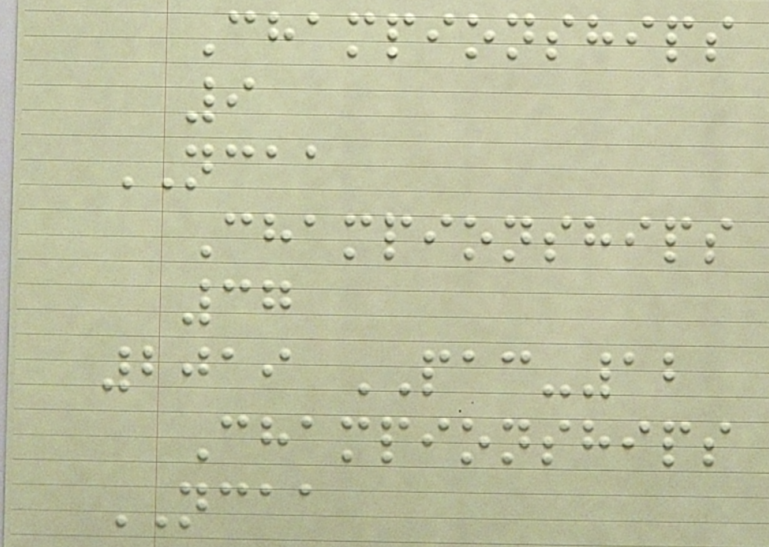Championships
9
NCAA
Championships
37
2019 PAC-12
Championships
NCAA
